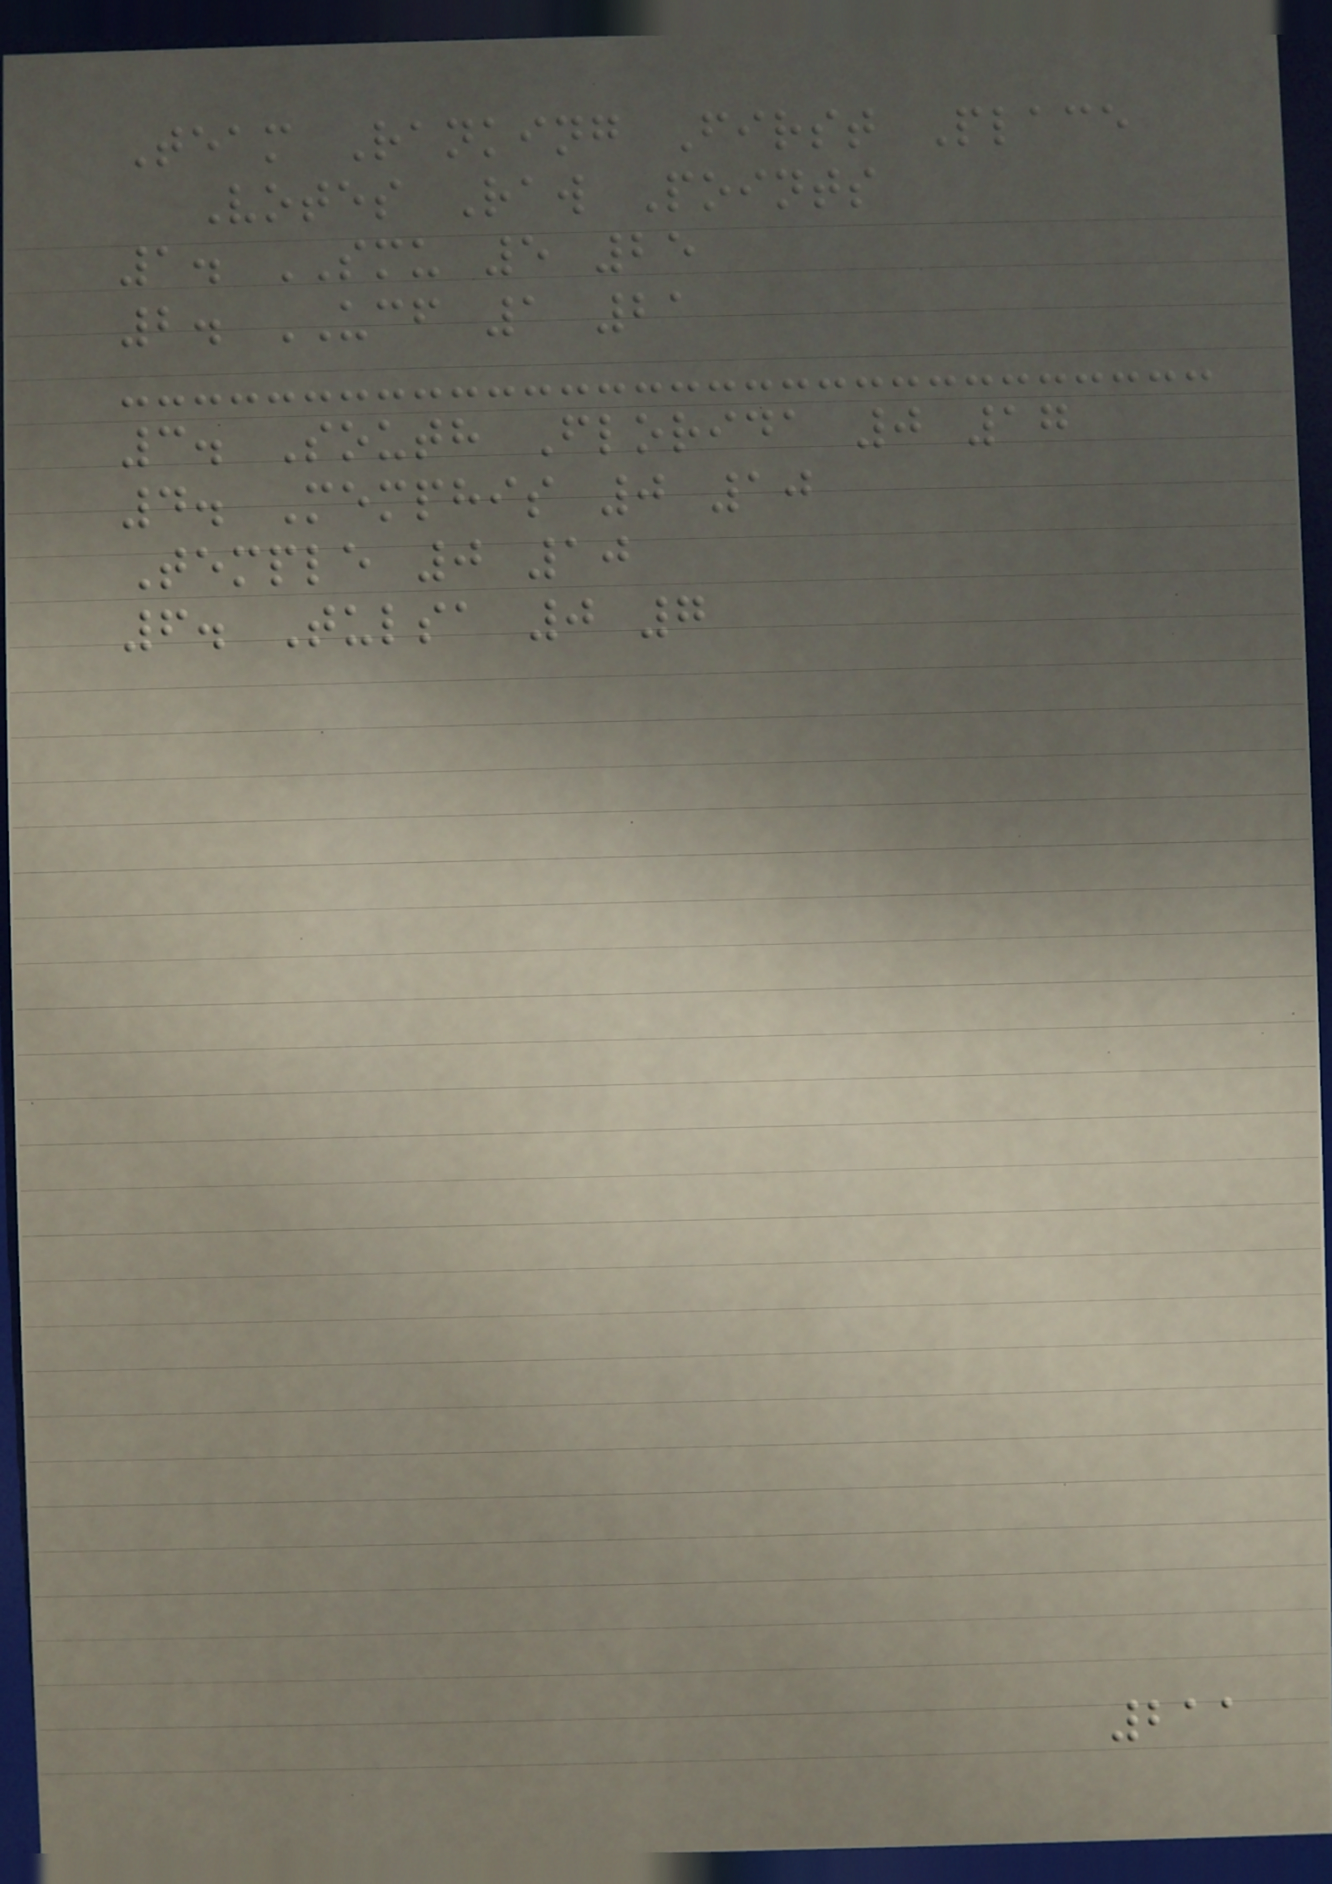Team Ranking First Place
Votes Raw Points
1. SMU 5 25
2. UCF 1 21
3. South Florida 0 17
4. Memphis 0 10
Temple 0 10
6. Tulsa 0 7
211
